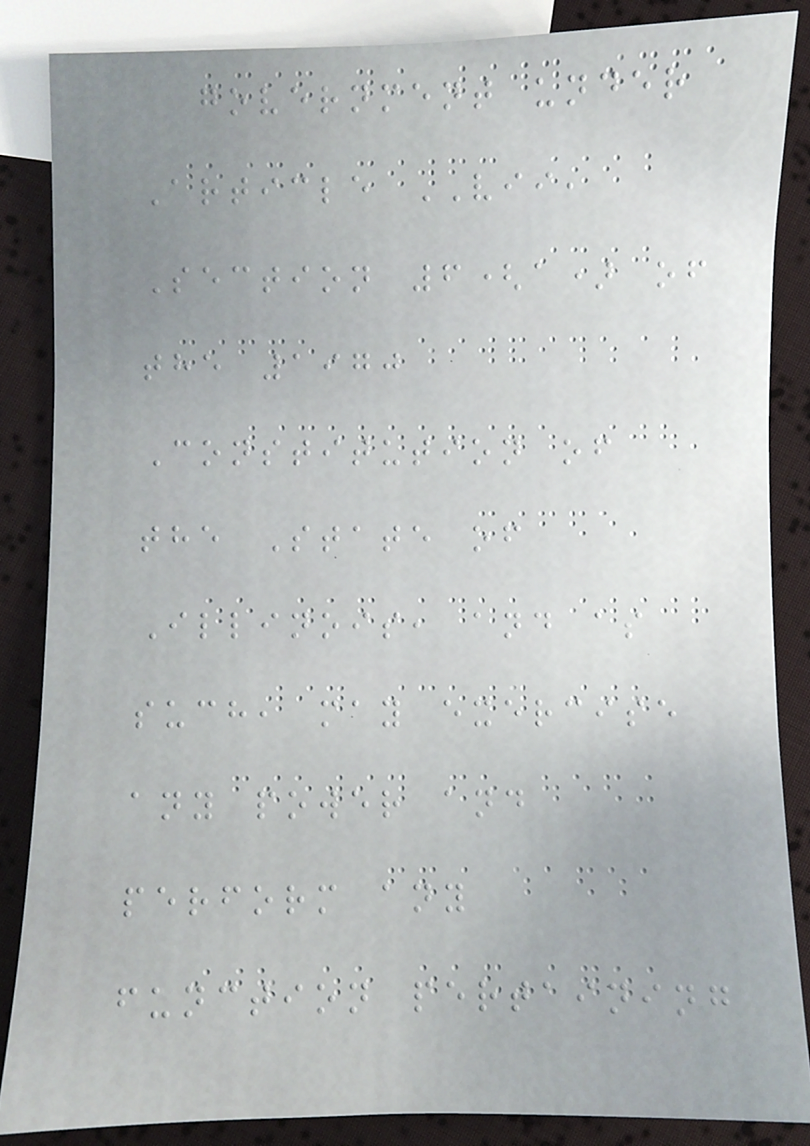government under
Article VII,
Section 6(a) of
the 1970
Constitution of
the State of
Illinois, and as
such, may exercise
any power and
perform any
function pertaining
